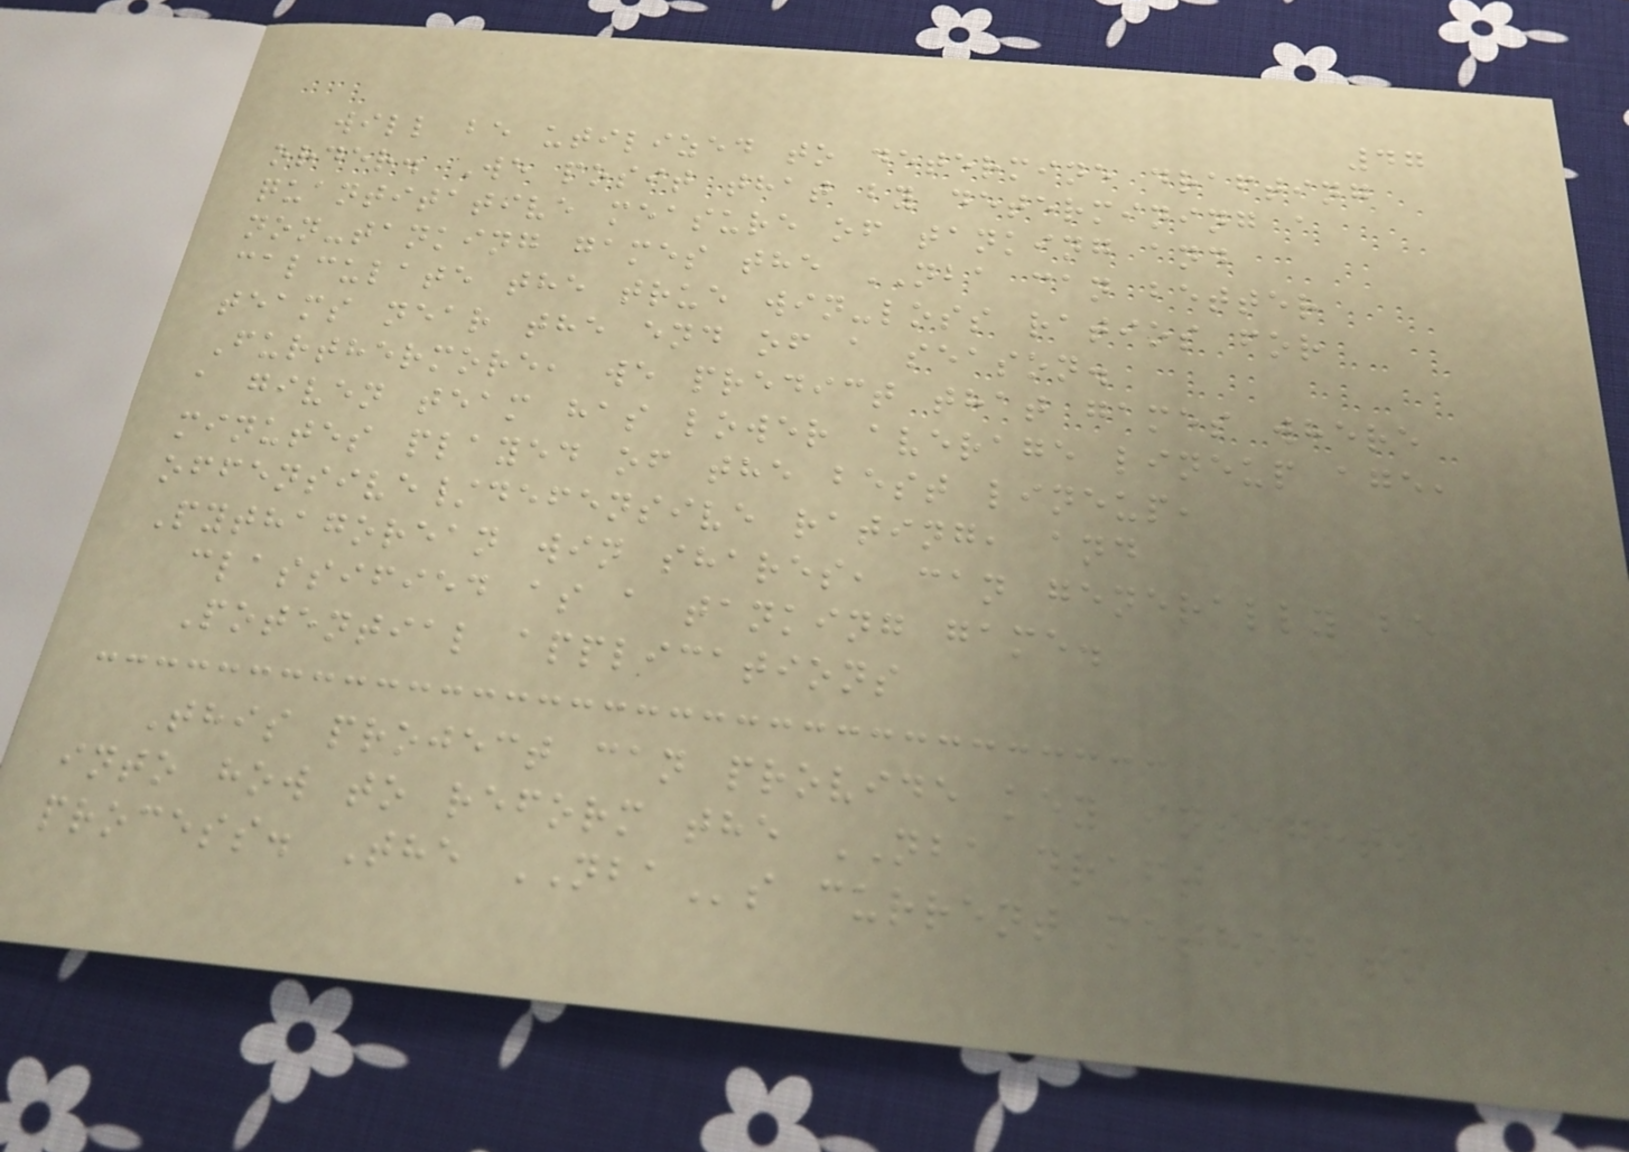47
will be utilized to determine drafting
order. We posit that by determining a
quantitative measure of tanking and
non-tanking games the NBA can better
calculate the true win-loss ratios for
teams near the end of a season.
Furthermore, we predict that games where
a given team has lower average lineup age,
minutes played of the best lineup,
offensive/defensive rating, and
Pythagorean win shares, can generally be
classified as a tanking game.
Potential applications
This project can provide key insights
into how to reform the NBA draft
process. The NBAs current method to
